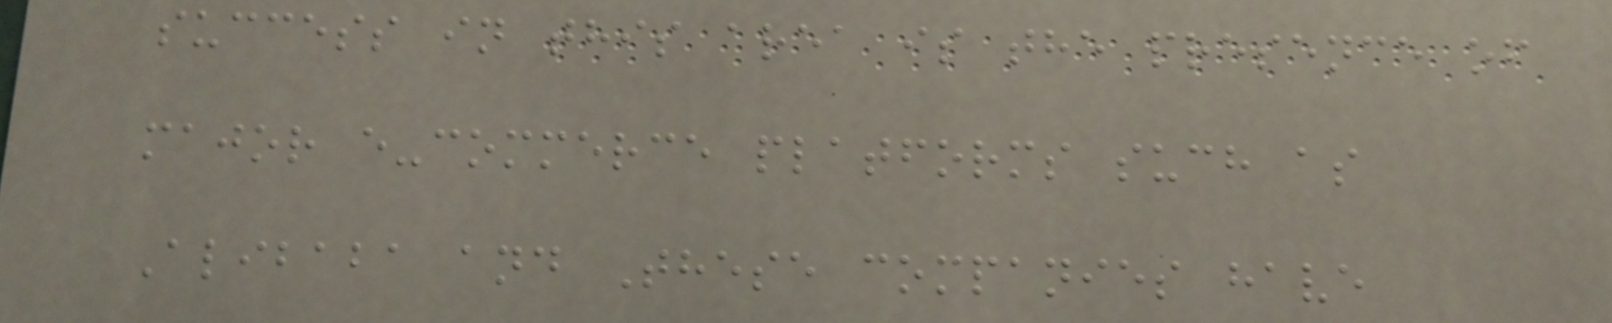success in this area is the presence of
major e-commerce platforms such as
Alibaba and These companies have
